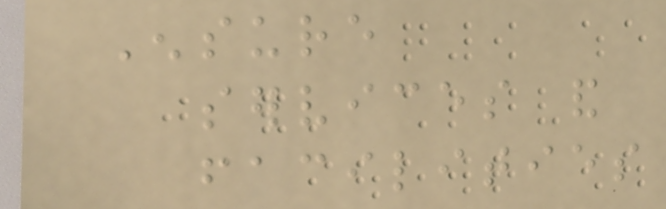Ensure
services and
facilities
